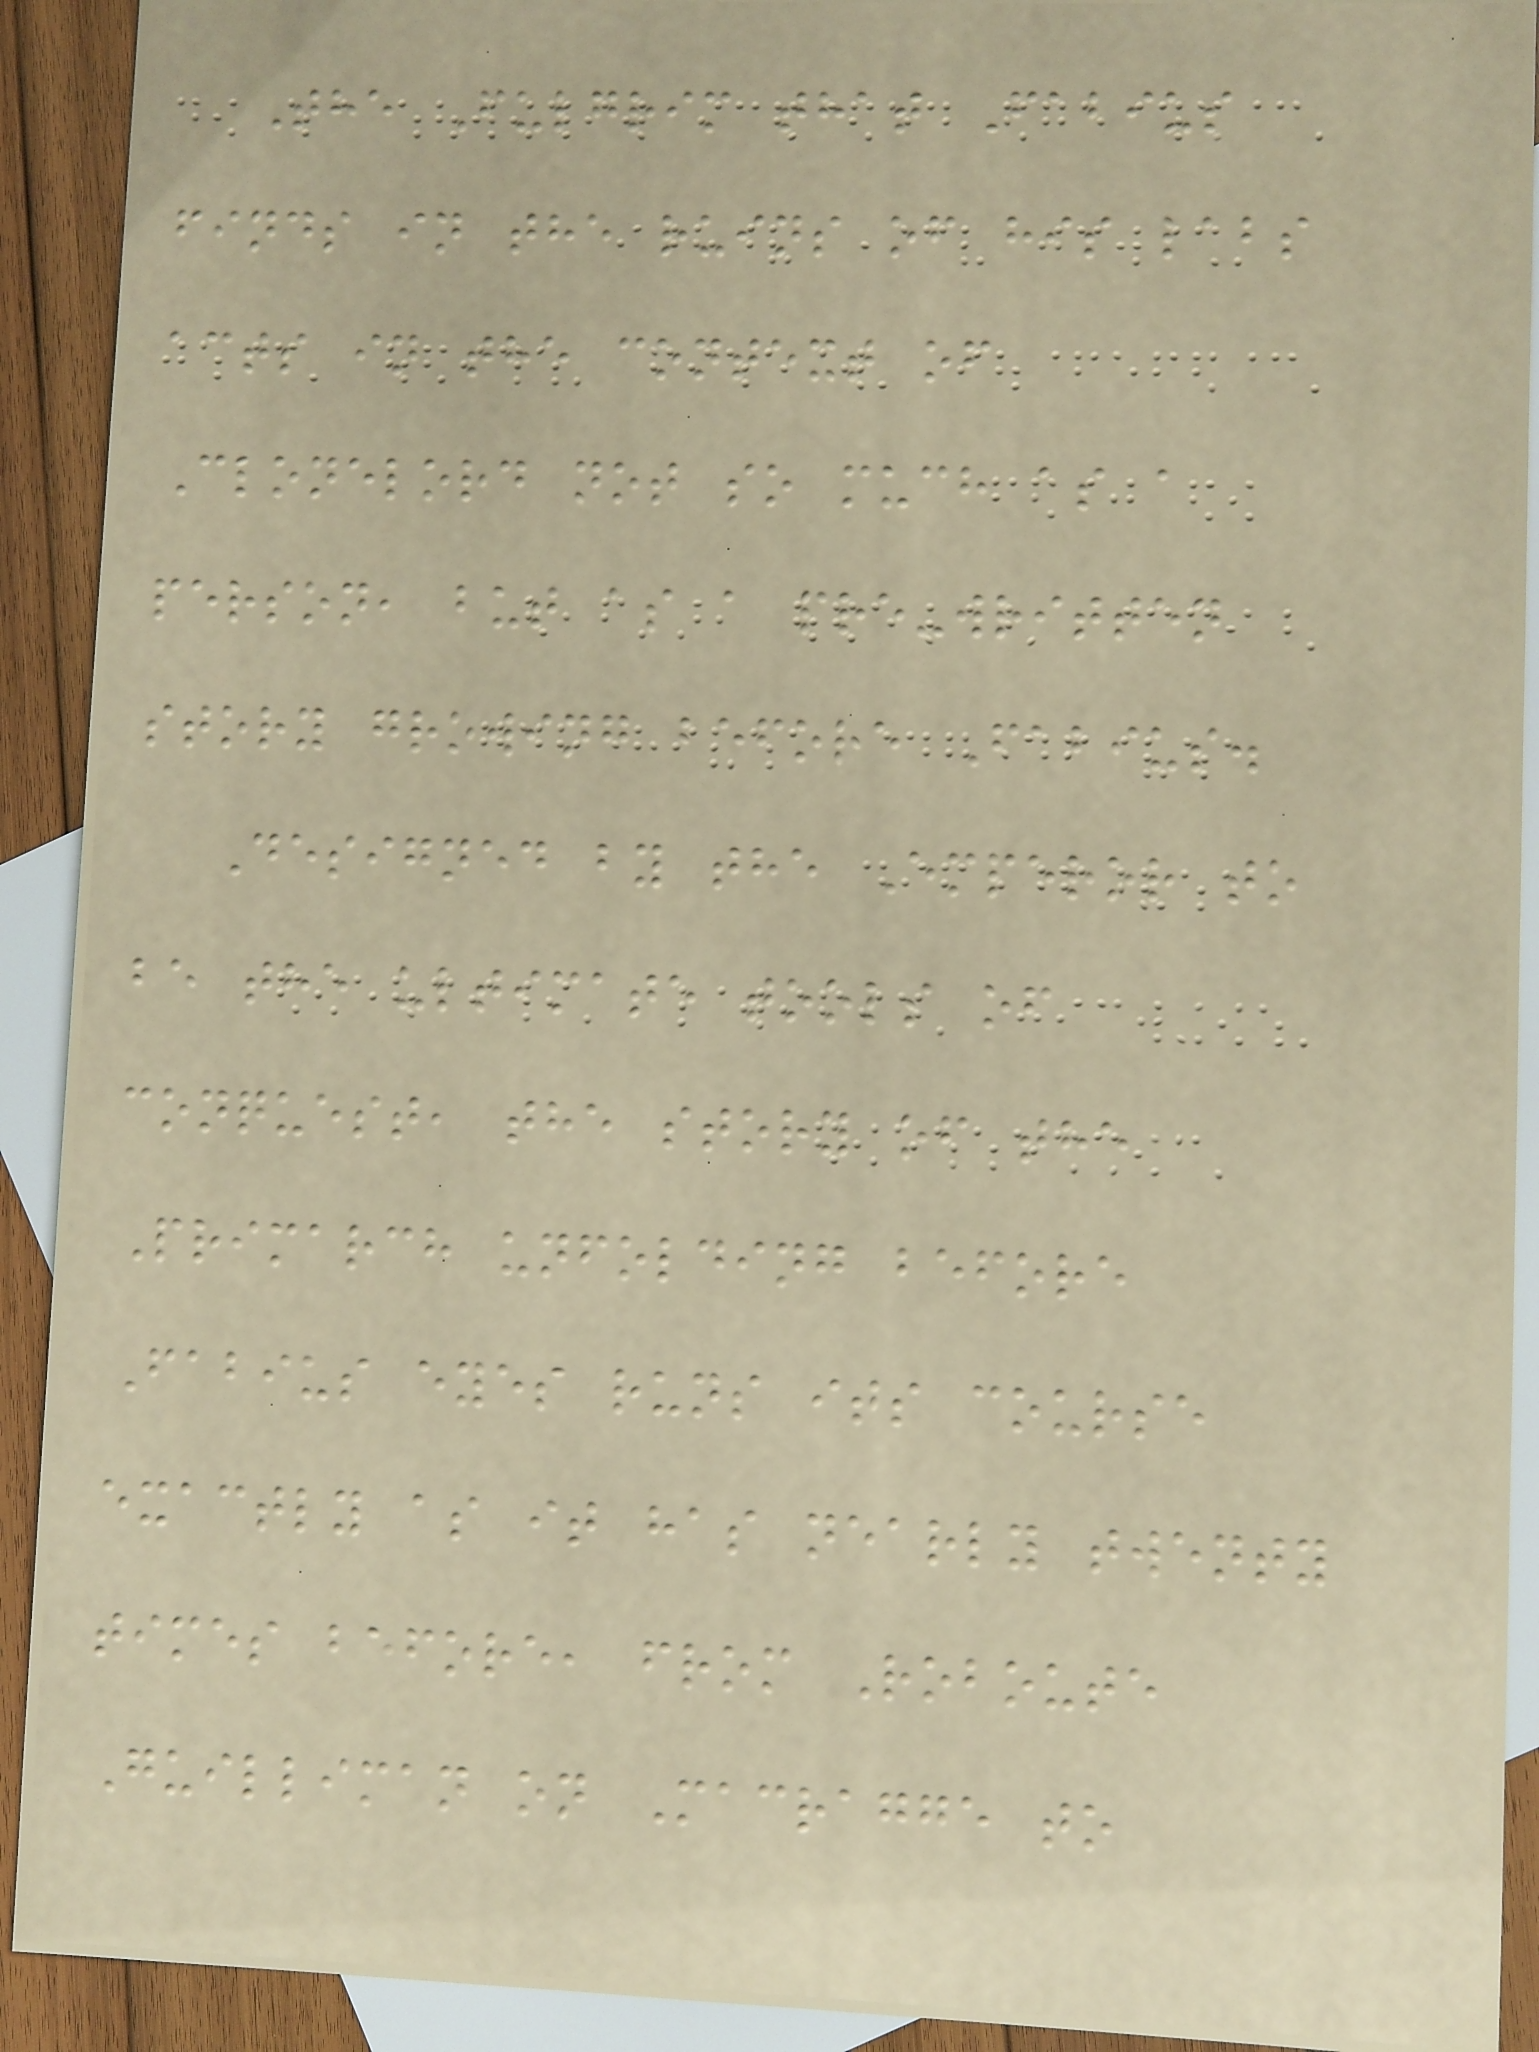The Fulgrim that Fabius
finds in the ruins of his labs
acts in the context of
Clonelord not so much as a
person, but as a pre-written
story growing before Fabius.
Designed by the Emperor to
be the ultimate tools of
conquest, the story of the
Primarch unfolding before
Fabius eyes runs its course
exactly as it has nearly twenty
times before, from Roboute
Guilliman on Macragge to
